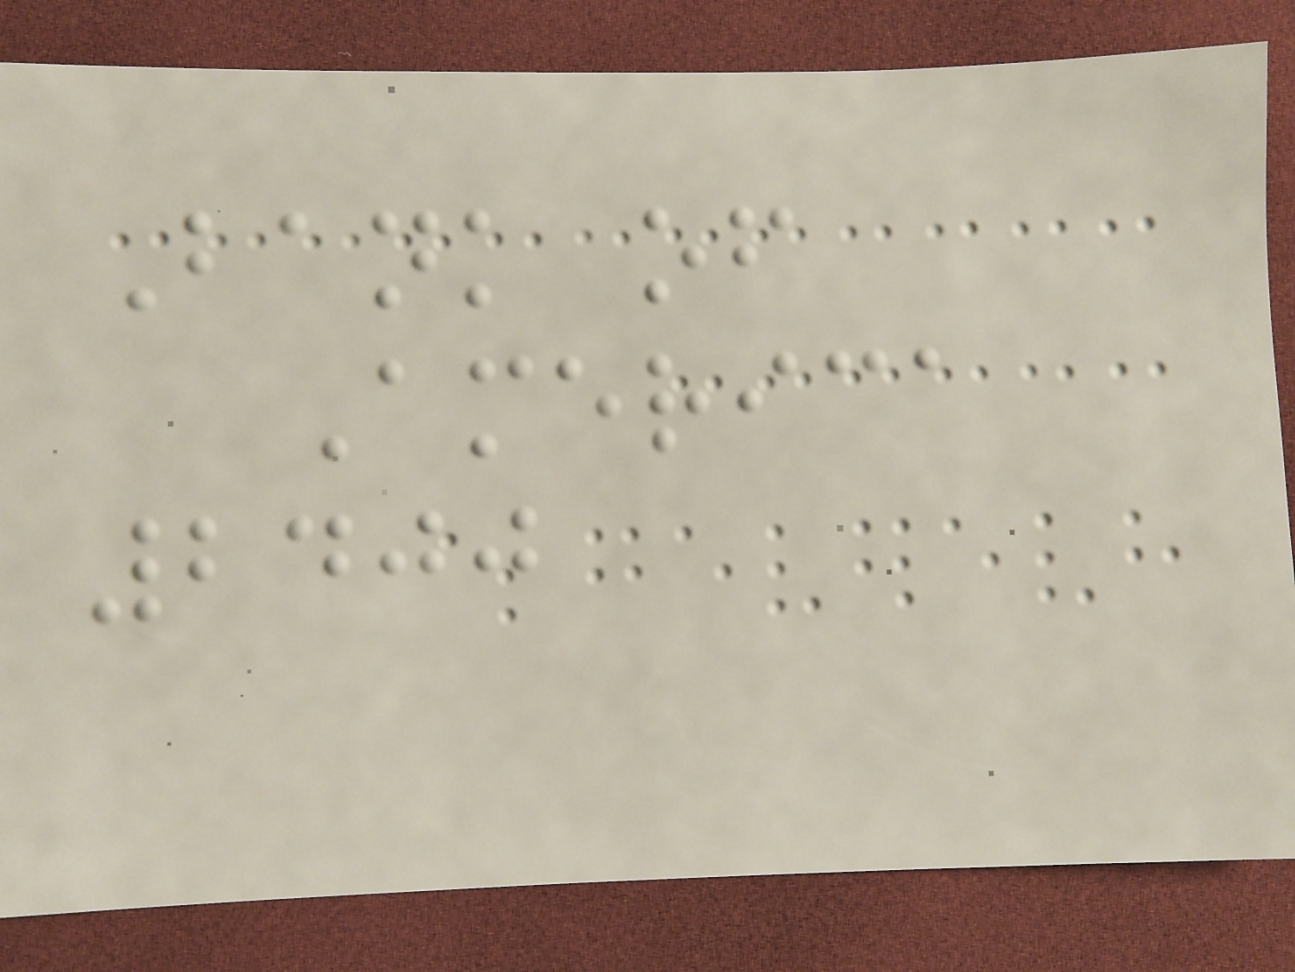Bank of
America
2400
